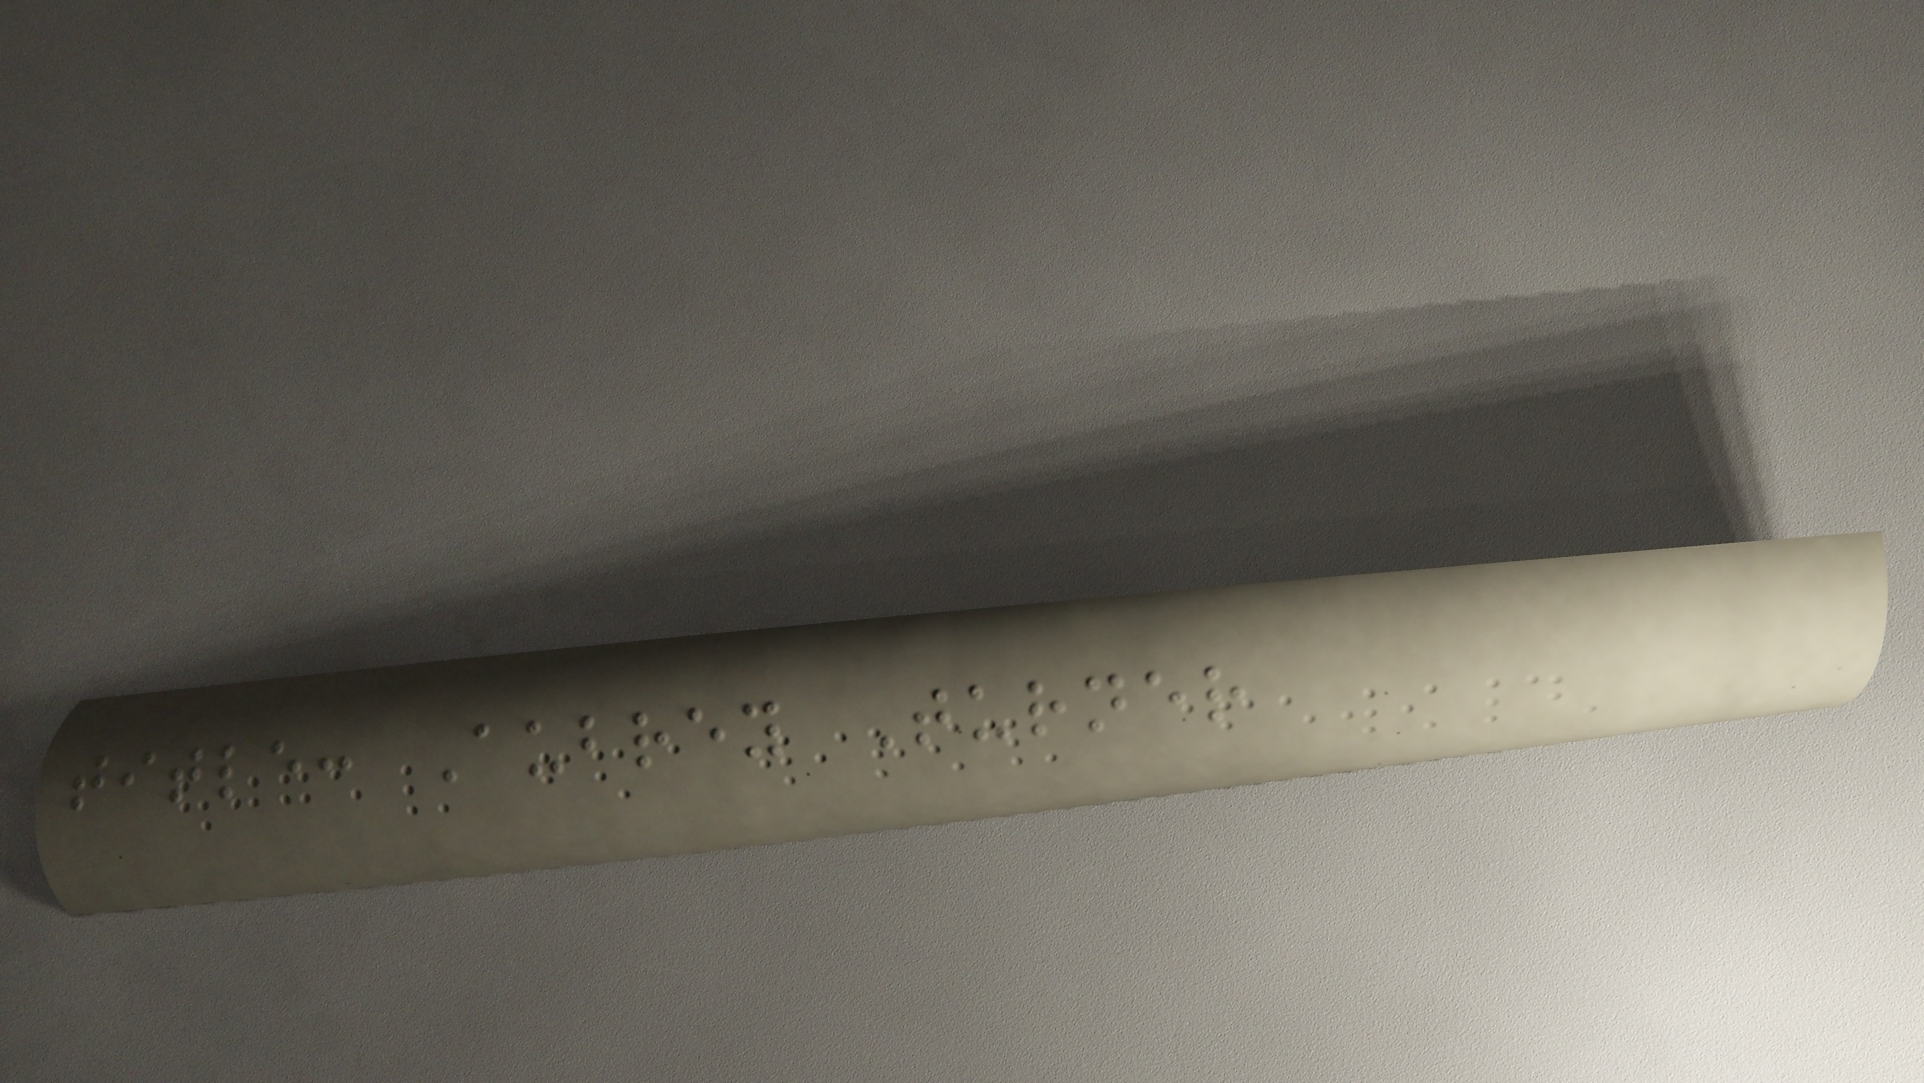title: Aubrey Turner
